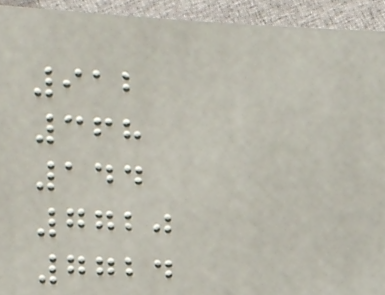912
368
144
7720
7724
